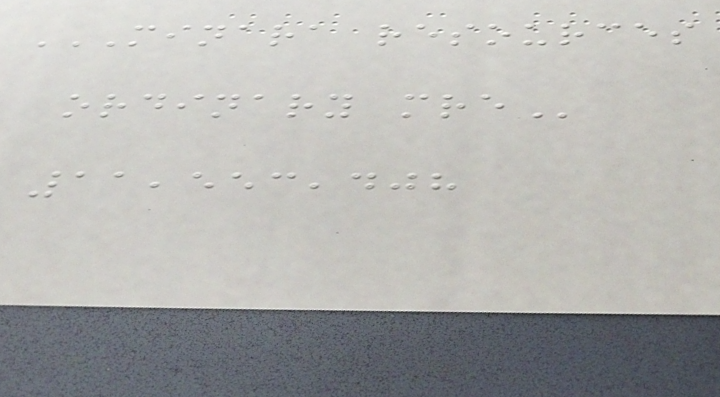MINARA RESOURCES
ORDINARY MRE
11,553,408
